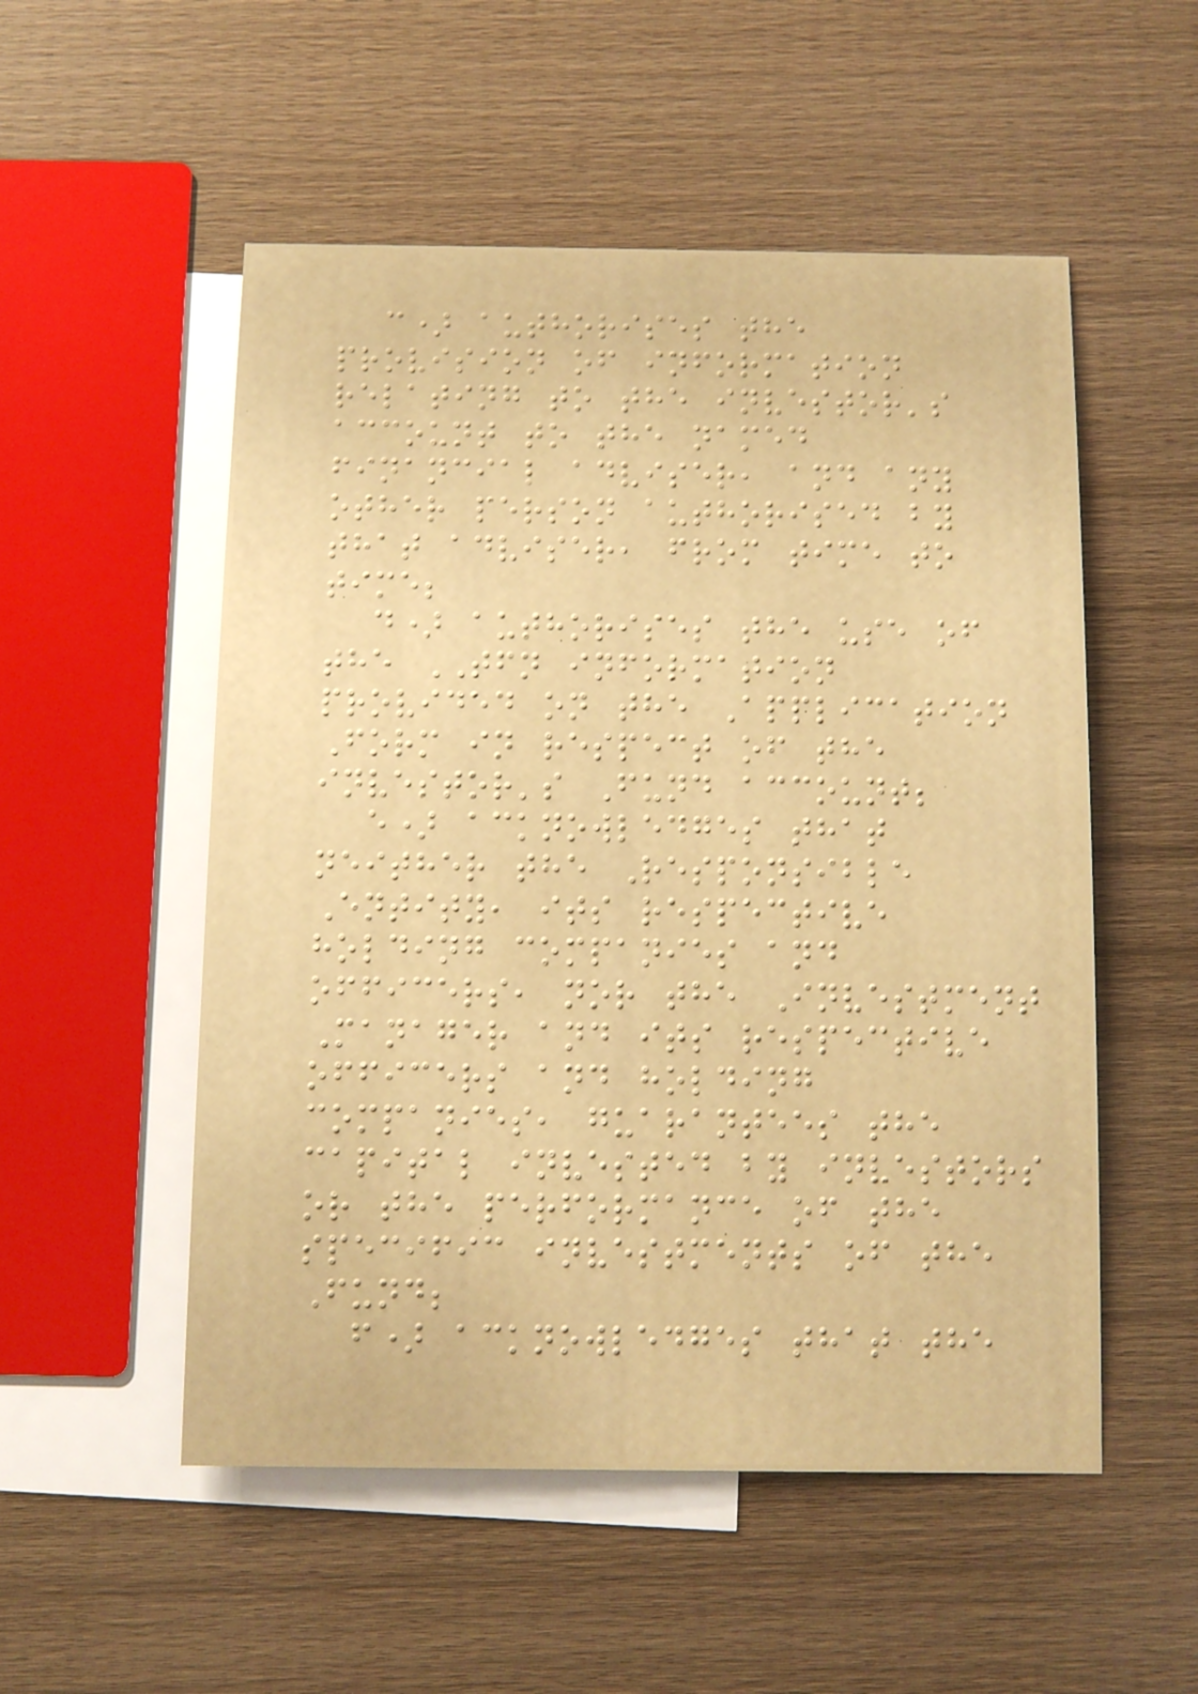c) authorises the
provision of information
relating to the investor's
account to the named
financial adviser, and any
other person authorised by
that adviser, from time to
time;
d) authorises the use of
the TFN information
provided on the Application
Form in respect of the
investor's Fund account;
e) acknowledges that
neither the Responsible
Entity, its respective
holding companies and
officers, nor the Investment
Manager and its respective
officers and holding
companies, guarantees the
capital invested by investors
or the performance of the
specific investments of the
Fund;
f) acknowledges that the
